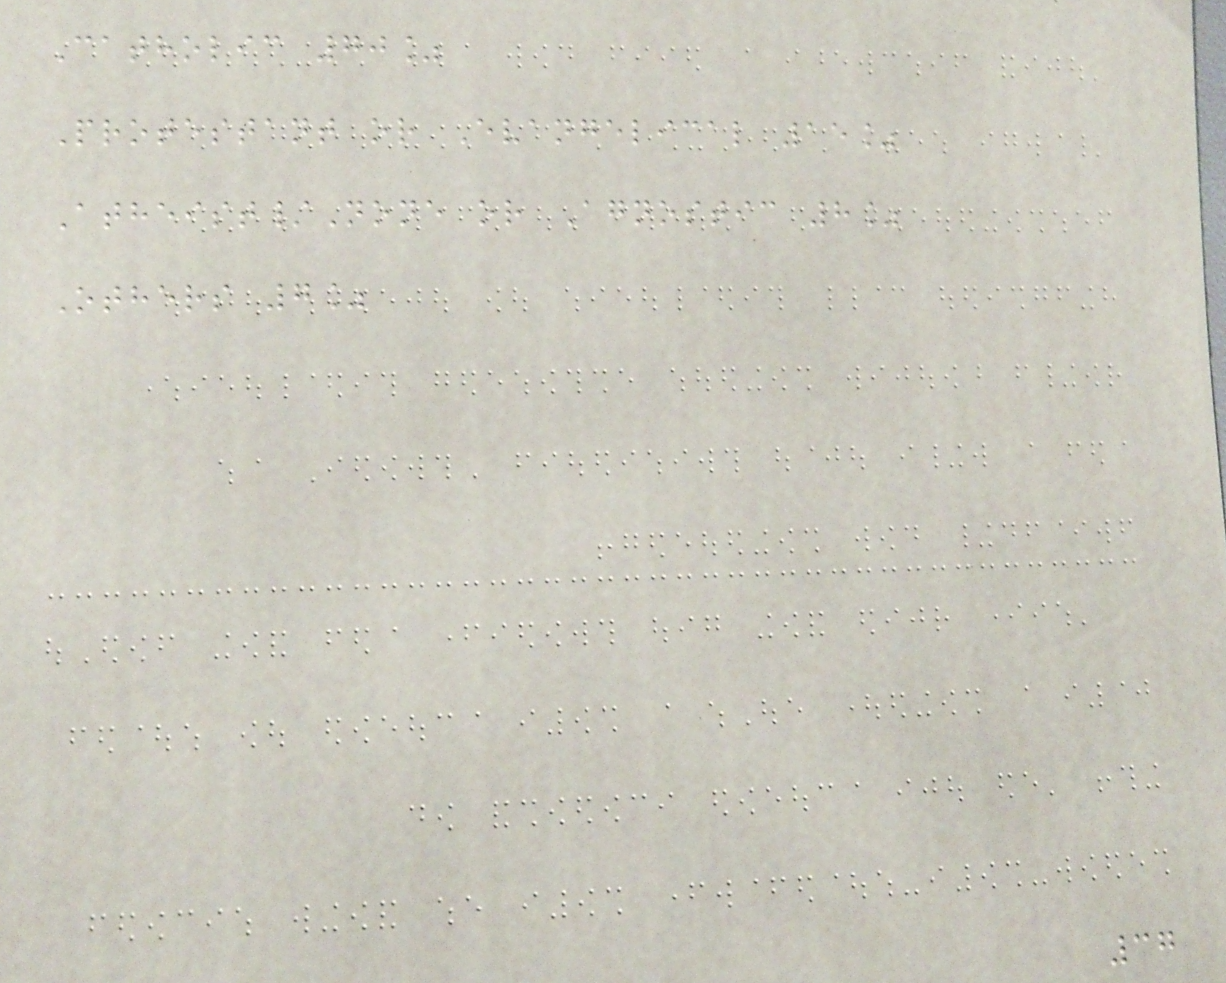Catholic 70%
Protestant or Evangelical 15%
Atheist/None or Agnostic 8%
Others 7%
37
